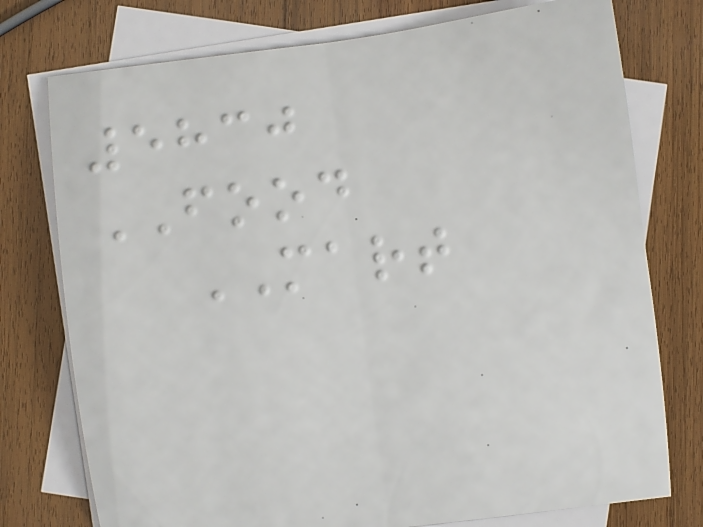5830
FOOD
MART
